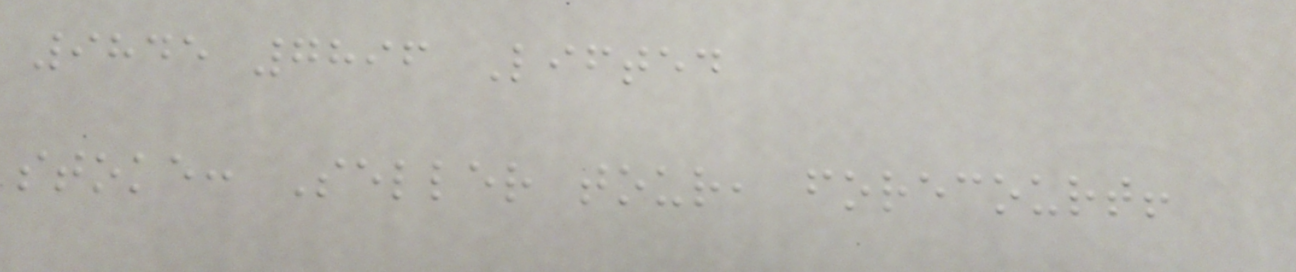9845 7896 Lifted
stoke: Seller tour, forecourt!
